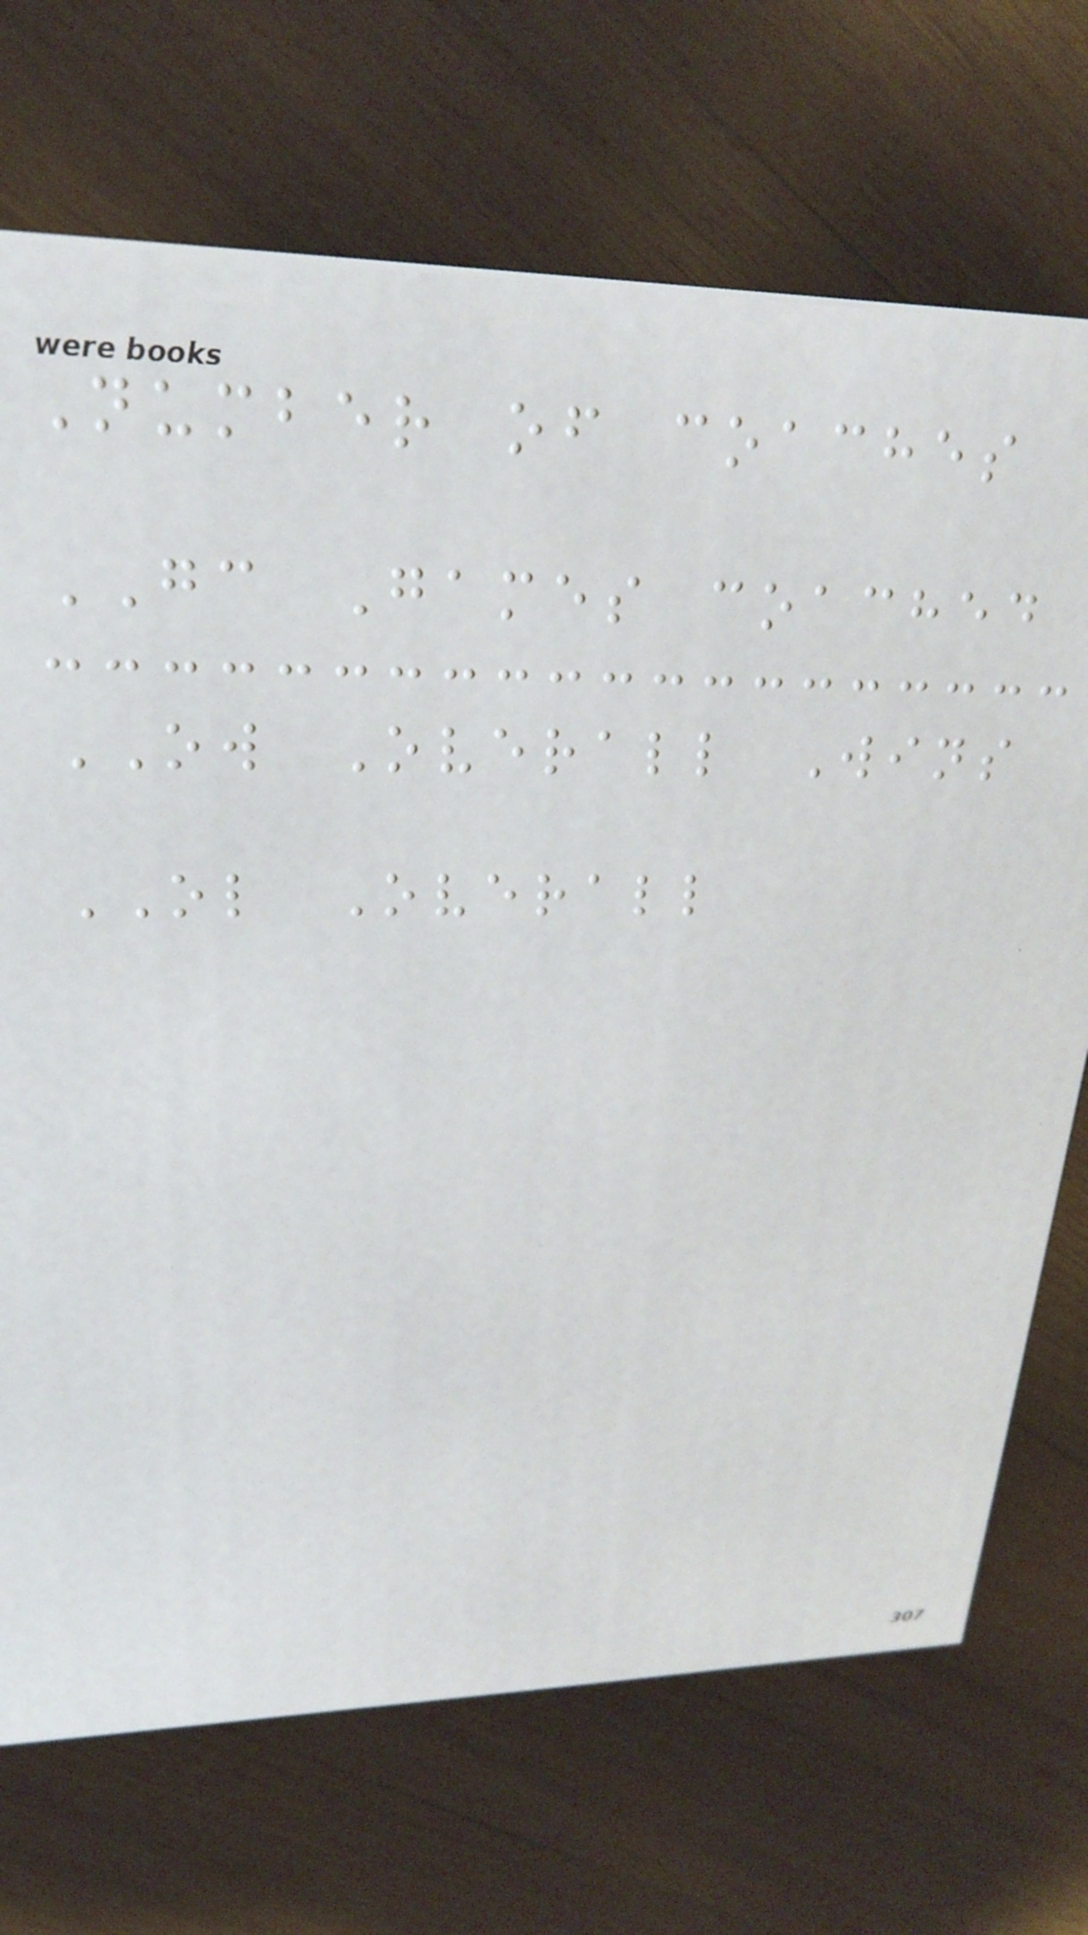Number of coaches
GC Games coached
OW Overall Wins
OL Overall
